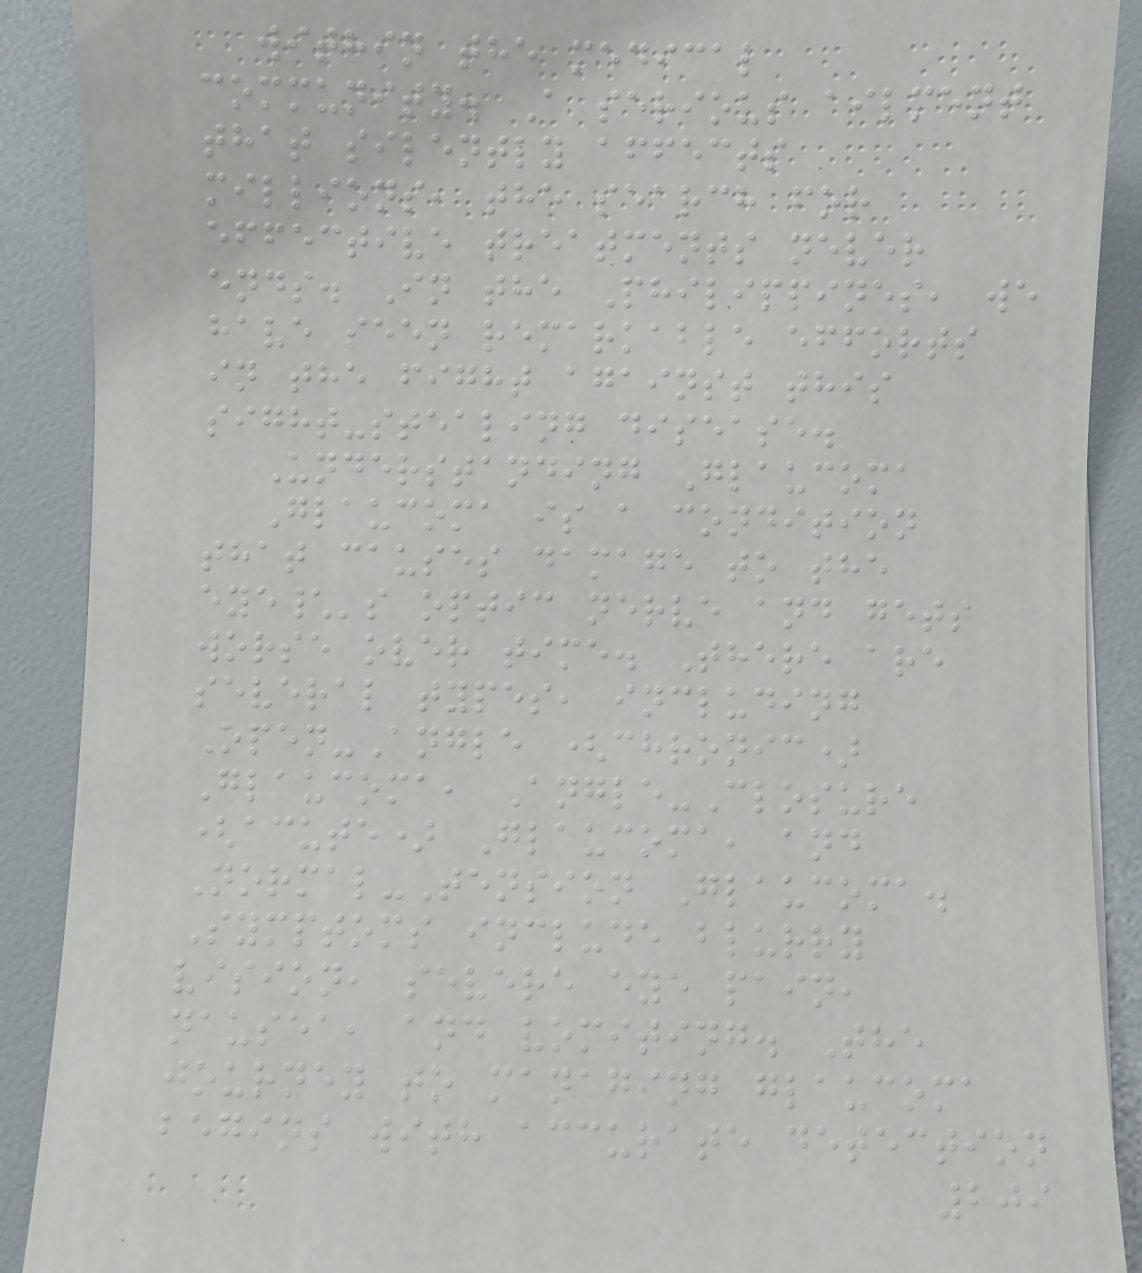within the medical
community. A serious ailment
that silently affects
millions, the search for
effective treatments never
ends. In the Philippines, we
have seen remarkable efforts
in the fight against this
sight-stealing disease.
Understanding Glaucoma
Glaucoma is a condition
that causes damage to the
eye\'s optic nerve and gets
worse over time. There are
several types, including
Open-Angle (chronic)
Glaucoma, Angle-Closure
(acute) Glaucoma, and
Normal-Tension Glaucoma.
Symptoms include blurry
vision, severe eye pain,
nausea, and vomiting. The
journey to managing glaucoma
begins with accurate detection
209
